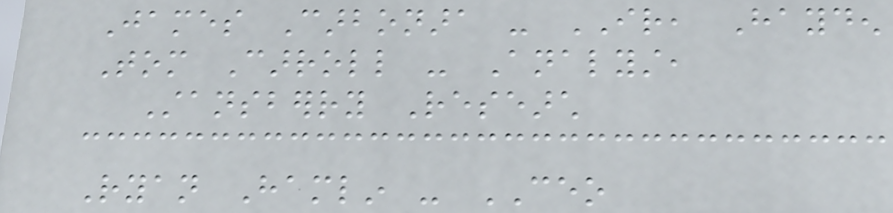James Carbonara - IR, Hayden
Tom Carroll - Analyst,
Stansberry Research
Ryan Hamlin - CEO
